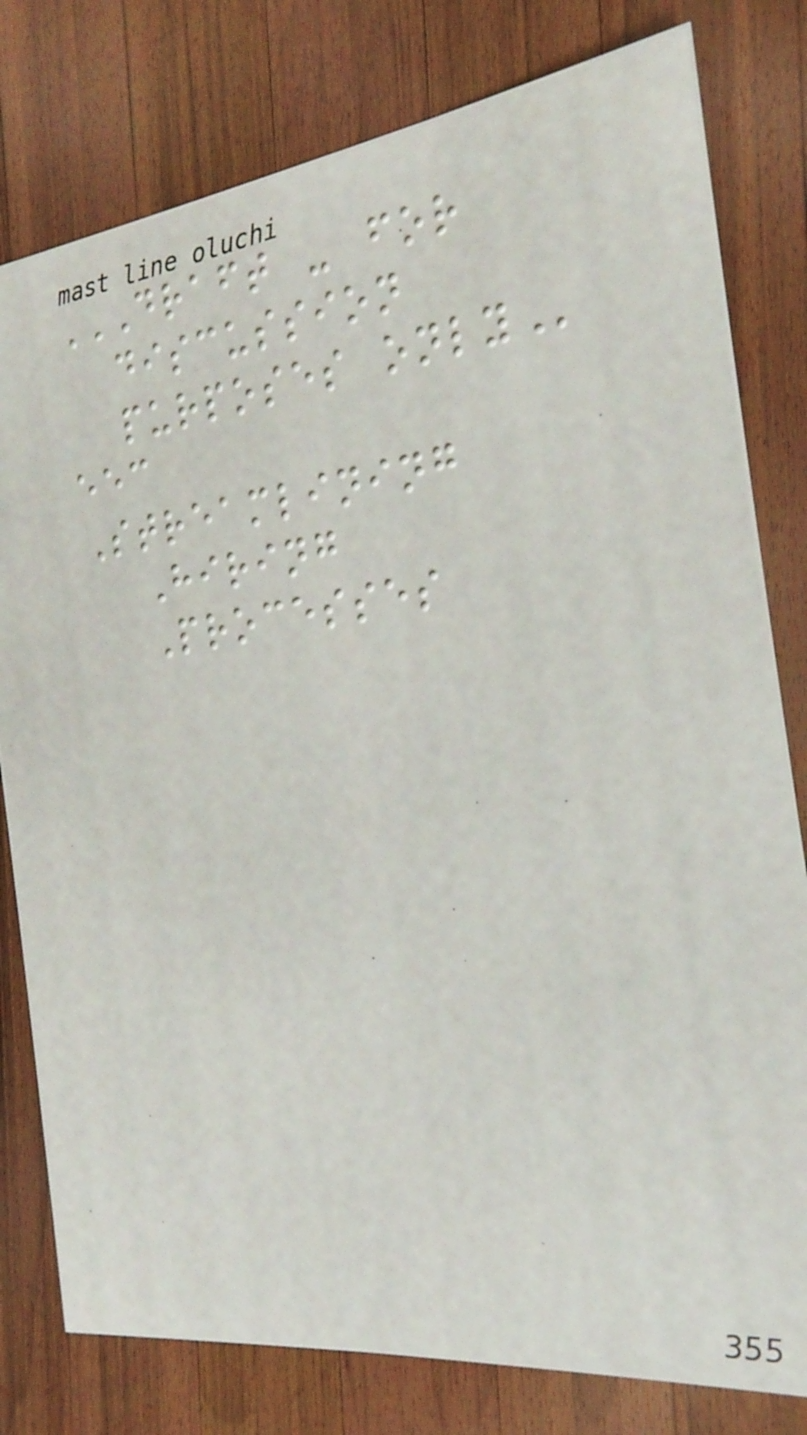DRAFT - FOR
DISCUSSION
PURPOSES ONLY
eec
Streamlining
Hiring
Processes
